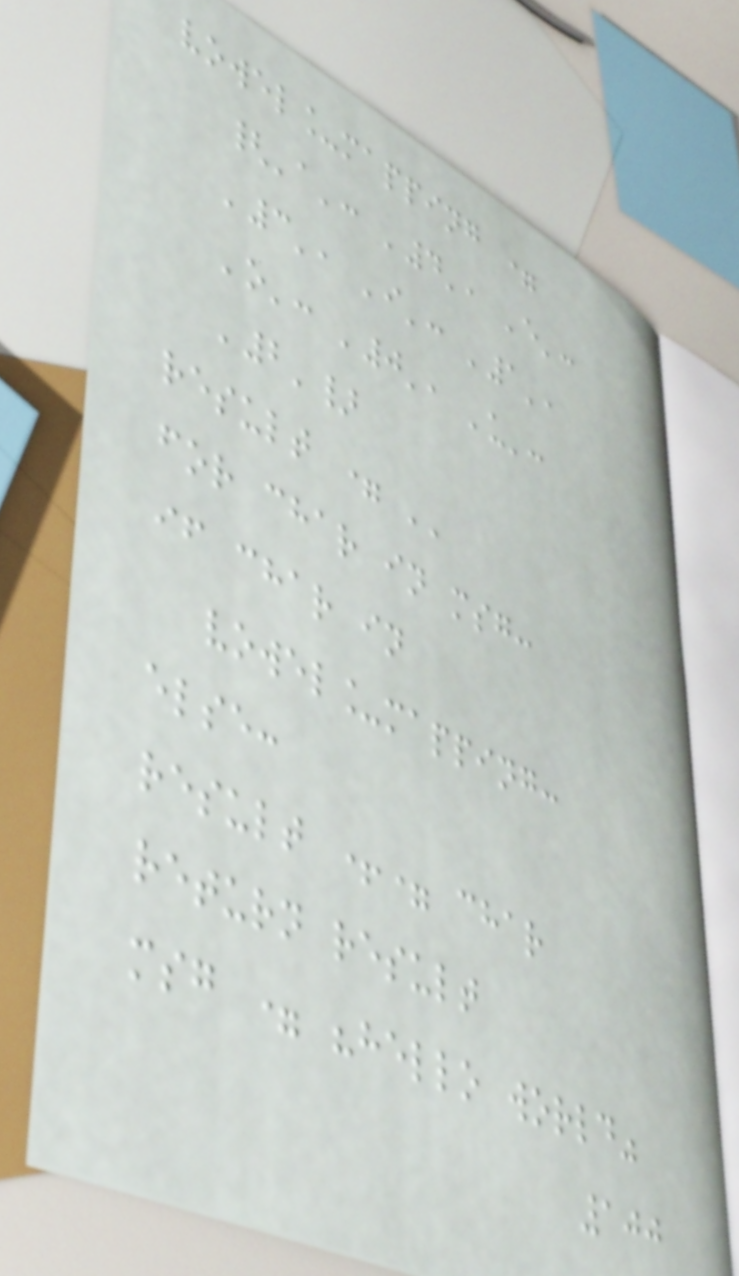vowel_mapping =
{'a': '4', 'e':
'3', 'i': '1',
'o': '0', 'u':
'2'}
result = ''
for char in msg:
if char in
vowel_mapping:
else:
result += char
return result
msg = "hello world"
100
